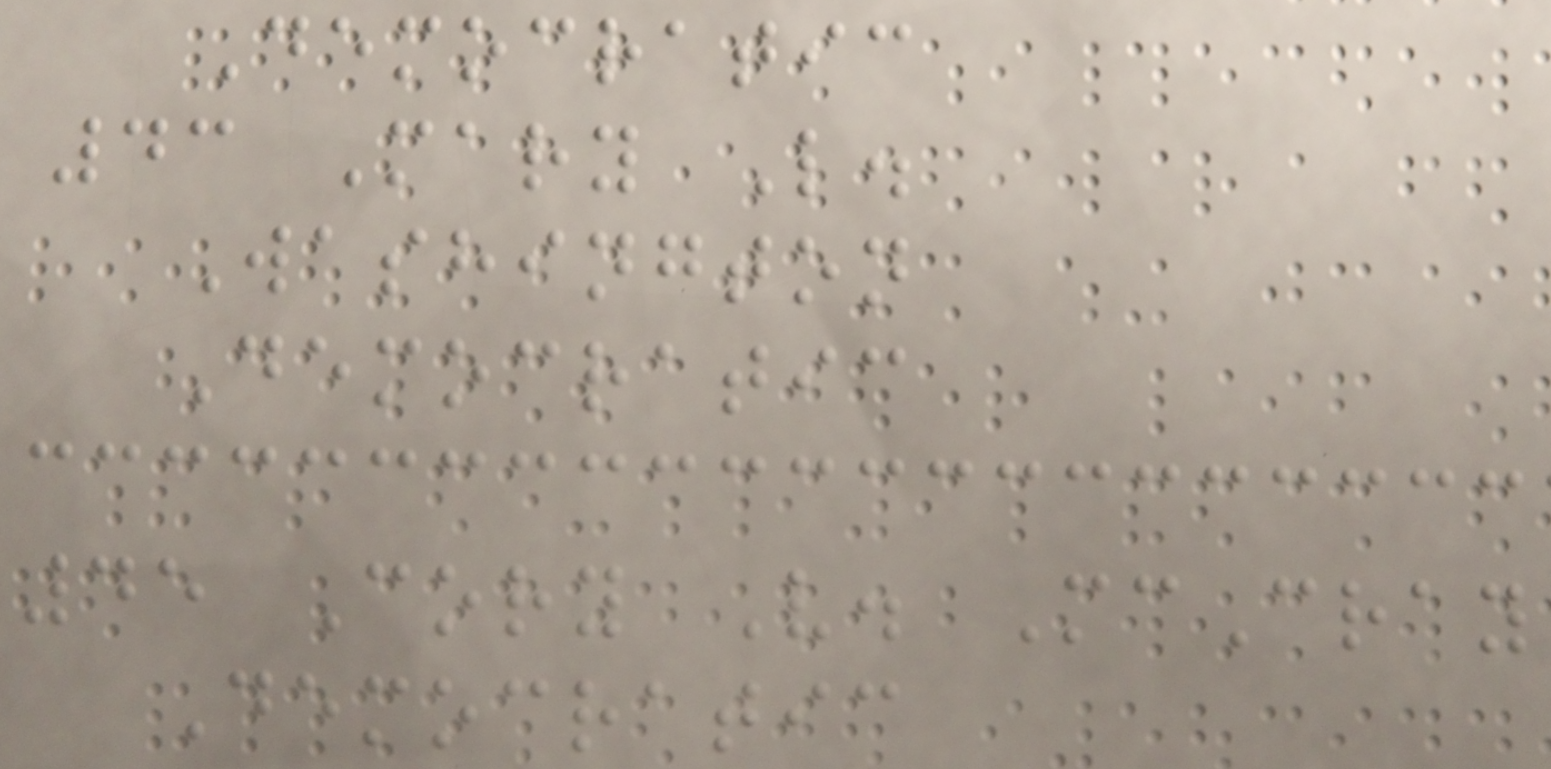Democratic
43 Mary L.
Washington
Democratic
45 Cory V. McCray
Democratic
